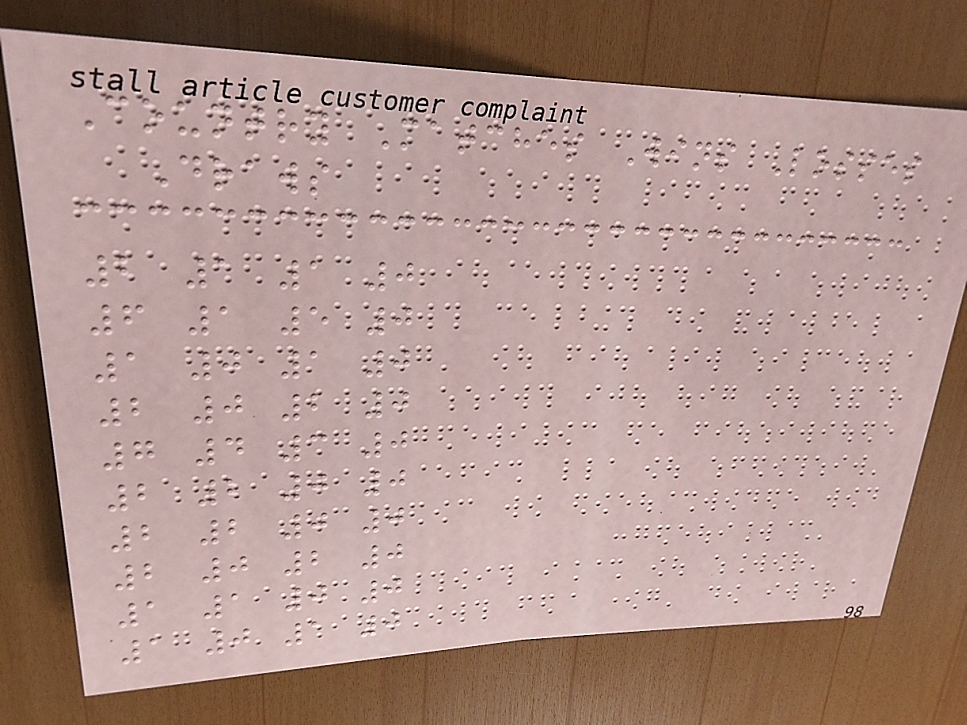Country Matches Wins Losses
Draws
2 1 1 0
6 1 5 0
1 0 1 0
2 0 2 0
7 4 3 0
2 2 0 0
2 2 0 0
2 0 2 0
1 1 0 0
1 0 1 0
